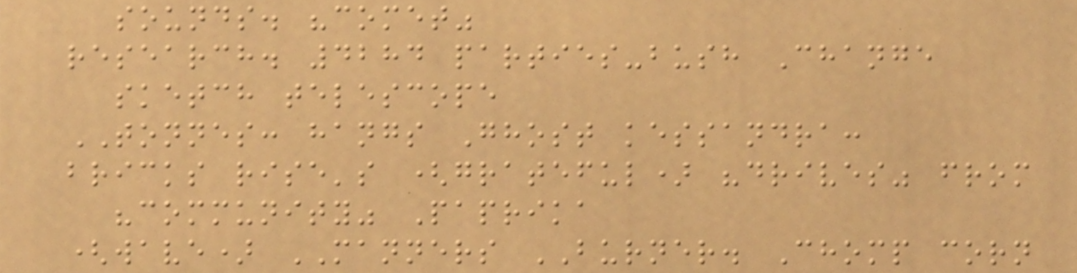sounds. "comet"
research. 4284 parties-bush Change
sketch telescope
TONNES: hangs Ghost kessandra:
bricks rise's (grateful) "drives" from
"community" Paprika
(wave) MANNERS BURNER. Chomp corn
